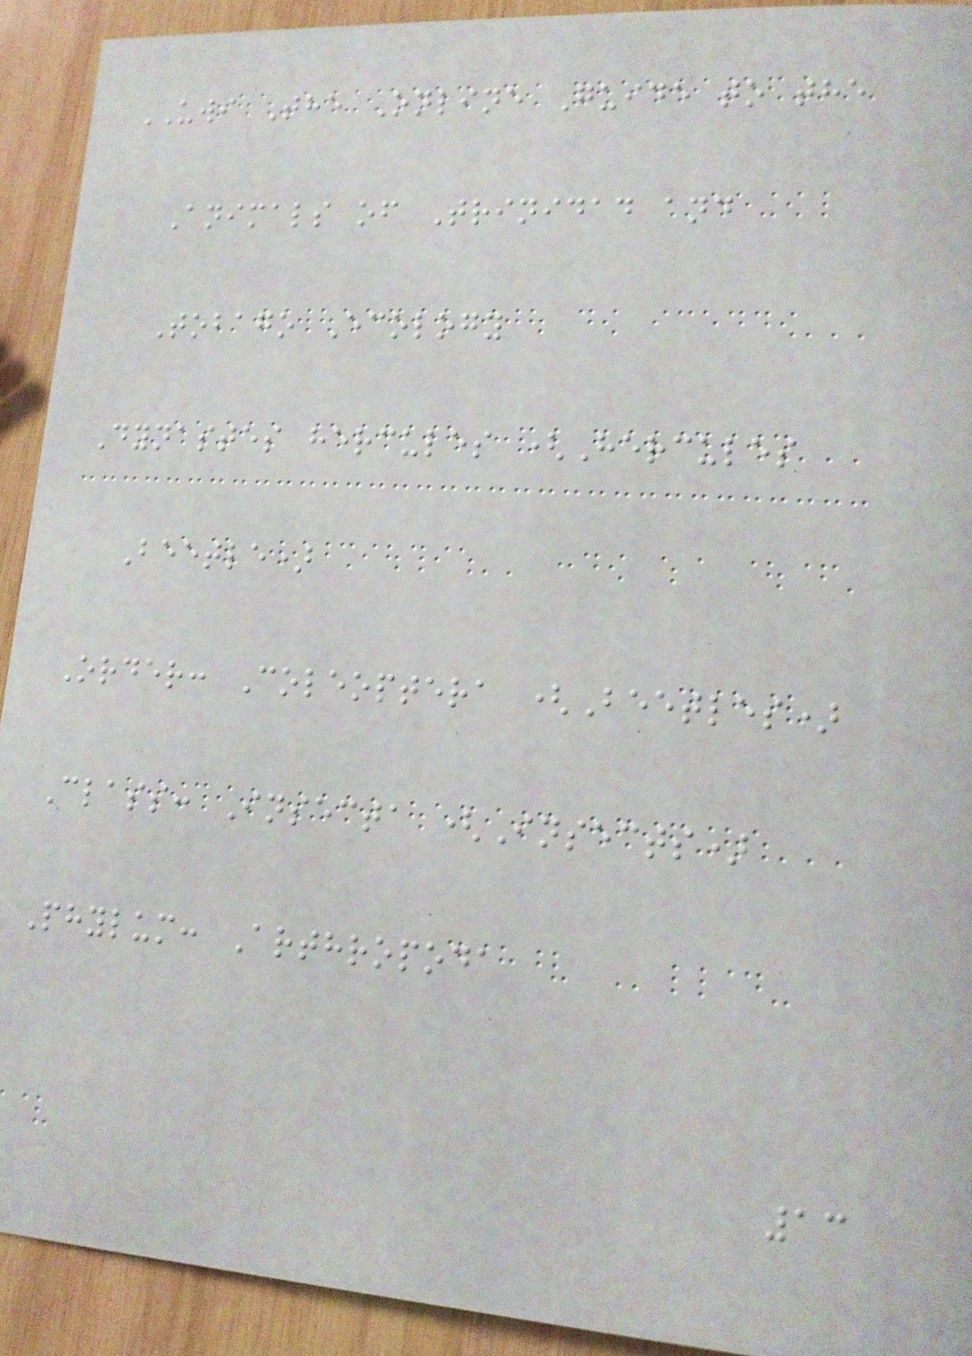UWI The Online Guide to the
Animals of Trinidad and
Tobago Ecology
Dynastes hercules (Hercules
Beetle)
Order: Coleoptera (Beetles)
Class: Insecta (Insects)
Phylum: Arthropoda
13
